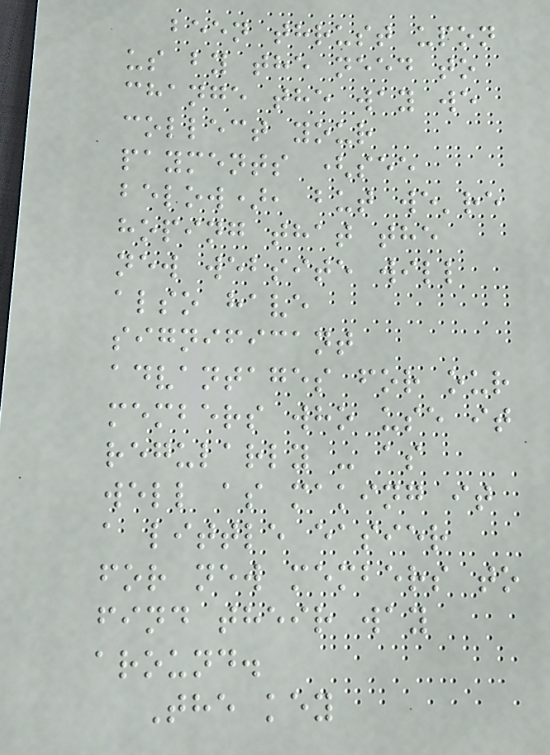been thrust upon
us by the need to
change the way we
collect your
payments (see
below), but we're
hoping that the
new website will
also have
significant
advantages for our
members who use it
regularly - as
well as making it
a little easier
for new members to
find their way
around.
The key
